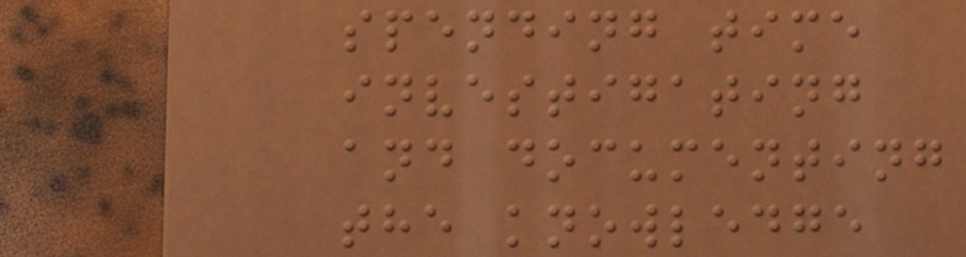spending time
investigating
and documenting
the knowledge
